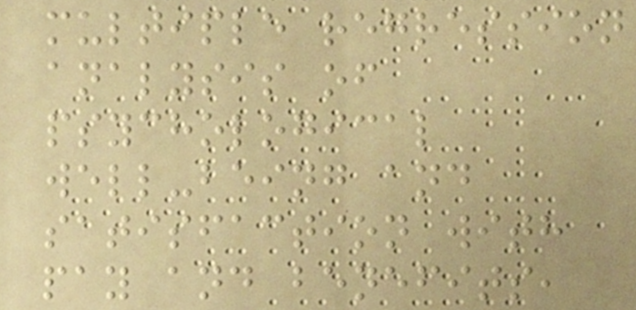multiple regression
analysis of
psychological
well-being and
satisfaction with
pay and benefits,
